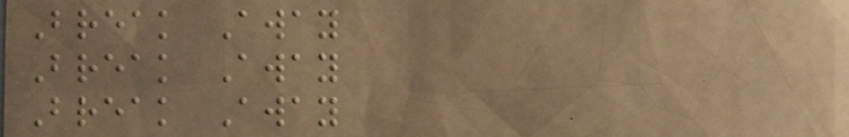Break Away
Break Away
Break Away
